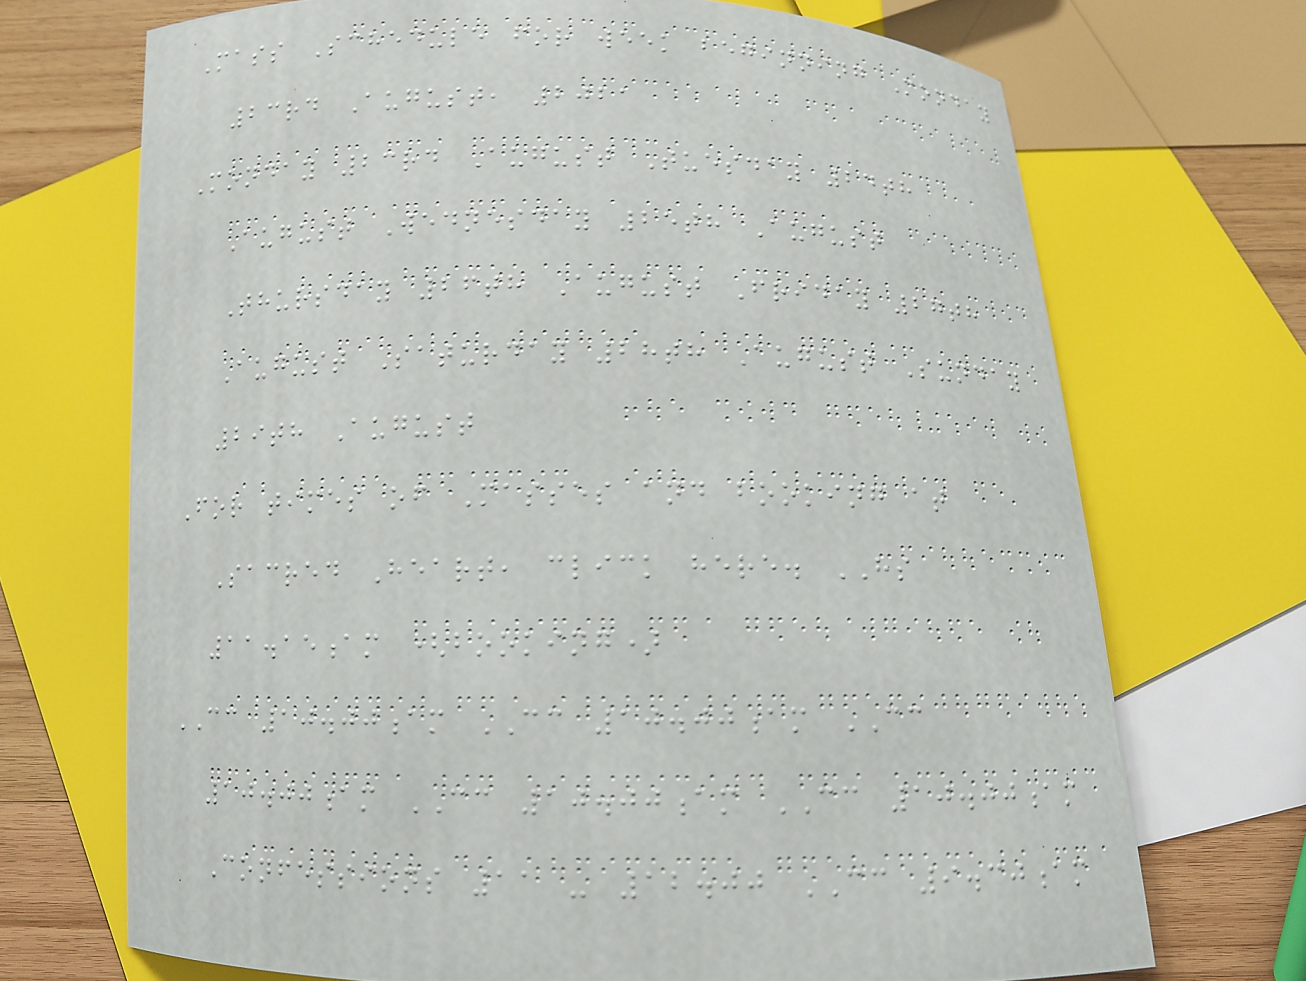Mass Schedule for week beginning Monday
23rd August, 2021
Monday 23rd August Tuesday 24th
August Wednesday 25th August
Thursday 26th August Friday 27th
August Saturday 28th August Sunday
29th August
For times of Masses and booking at
Sacred Heart, click here. HS
11.15am (booking)
CC 10.00am CC 10.00am CC
10.00am CC 10.00am CC 10.00am
Confessions 11 - 12.00 CC 9.30am
